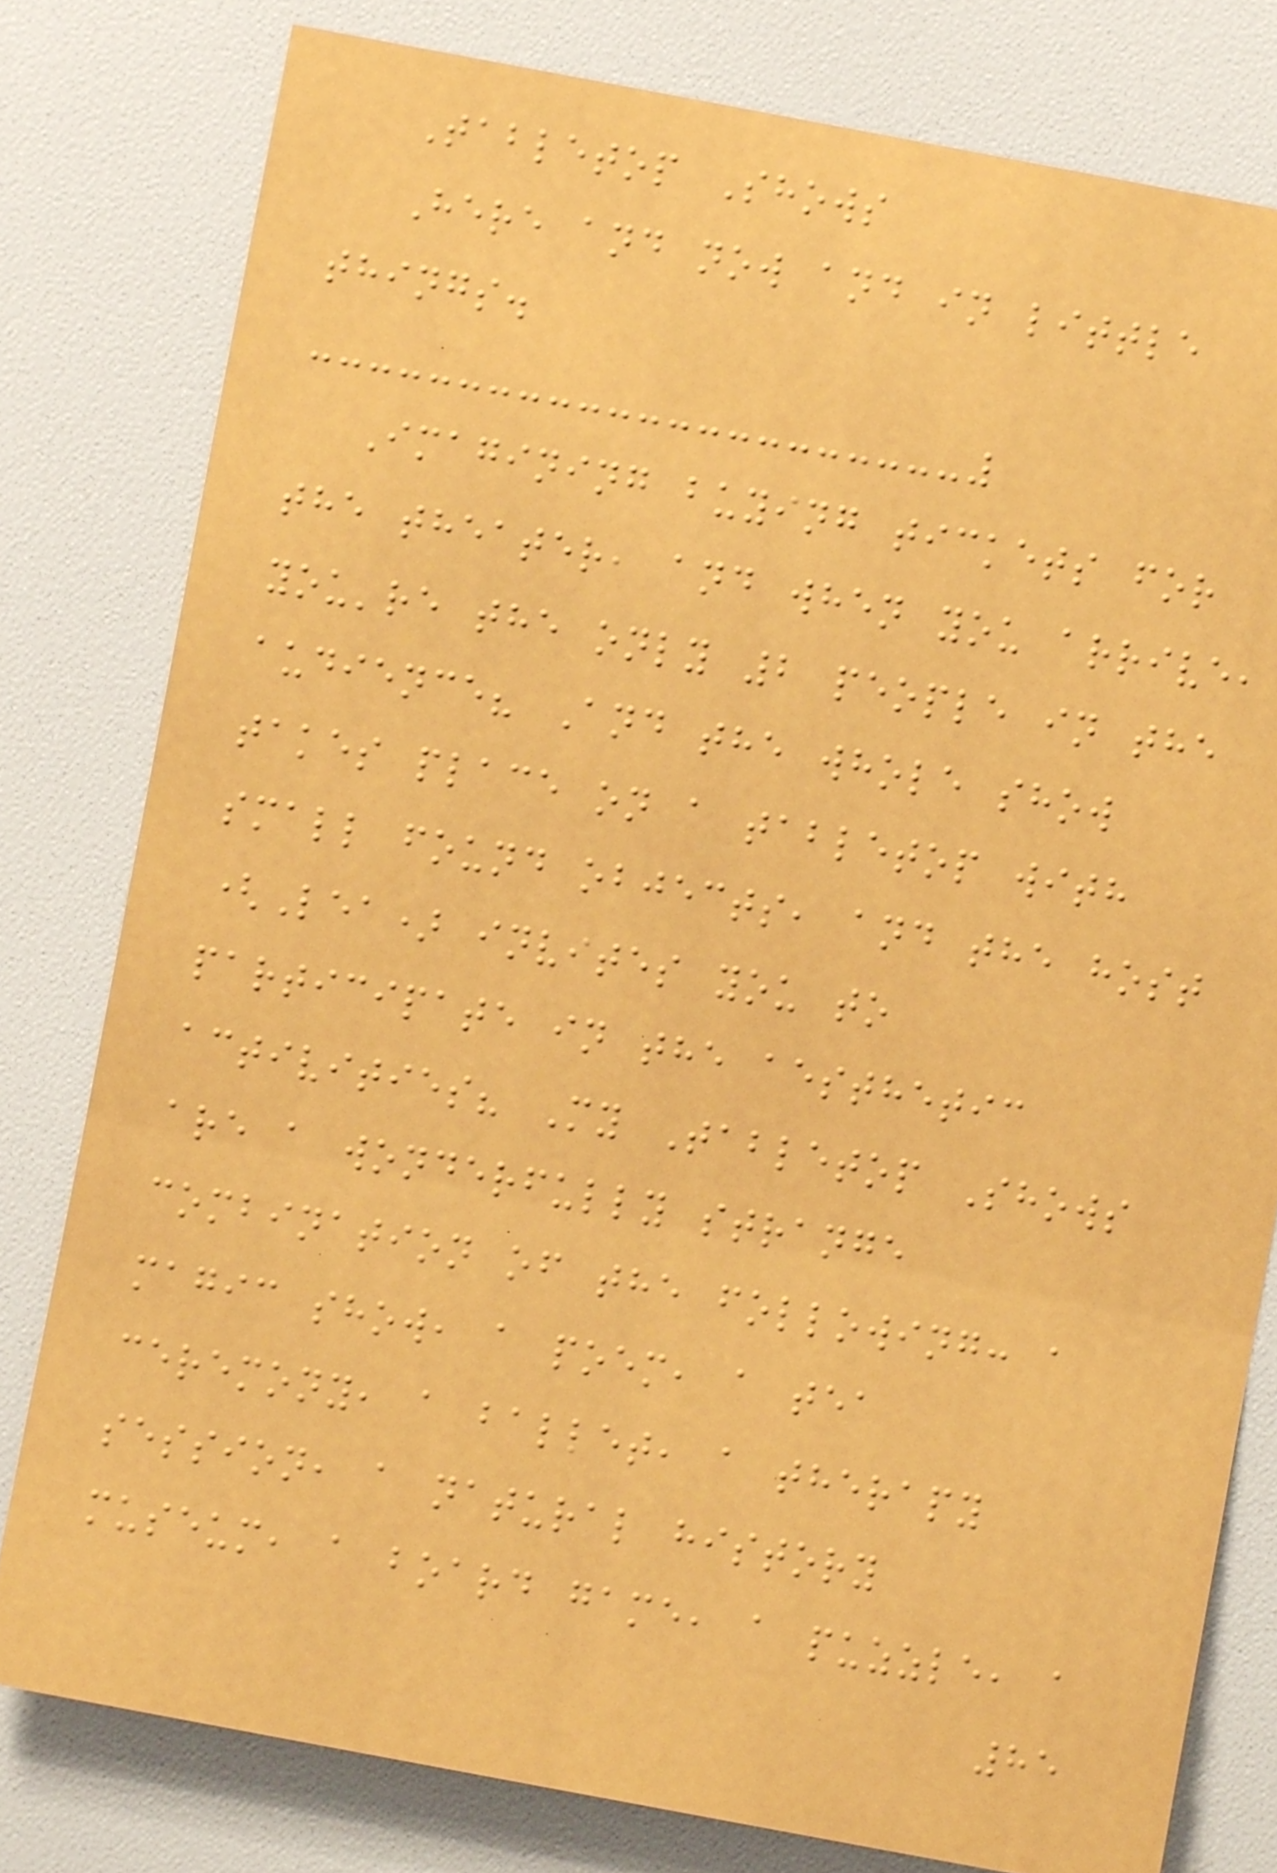Tabletop Shows
Here and now and in little
things.
Imagining buying tickets for
the theater, and when you arrive,
you're the only 2 people in the
audience? And the whole show
takes place on a tabletop with
small found objects, and the host
(Lea) invites you to
participate in the aesthetic
activities? My Tabletop Shows
are a wonderfully strange
combination of the following: a
magic show, a poem, a tea
ceremony, a ballet, a therapy
session, a natural history
museum, a board game, a puzzle, a
85
